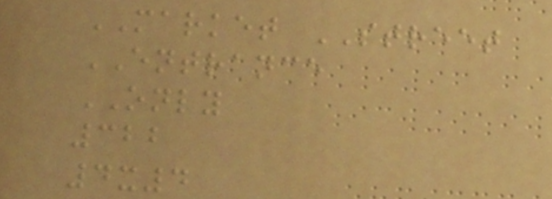MARKET STREET
ENTRANCE
ONLY
322
4x4
